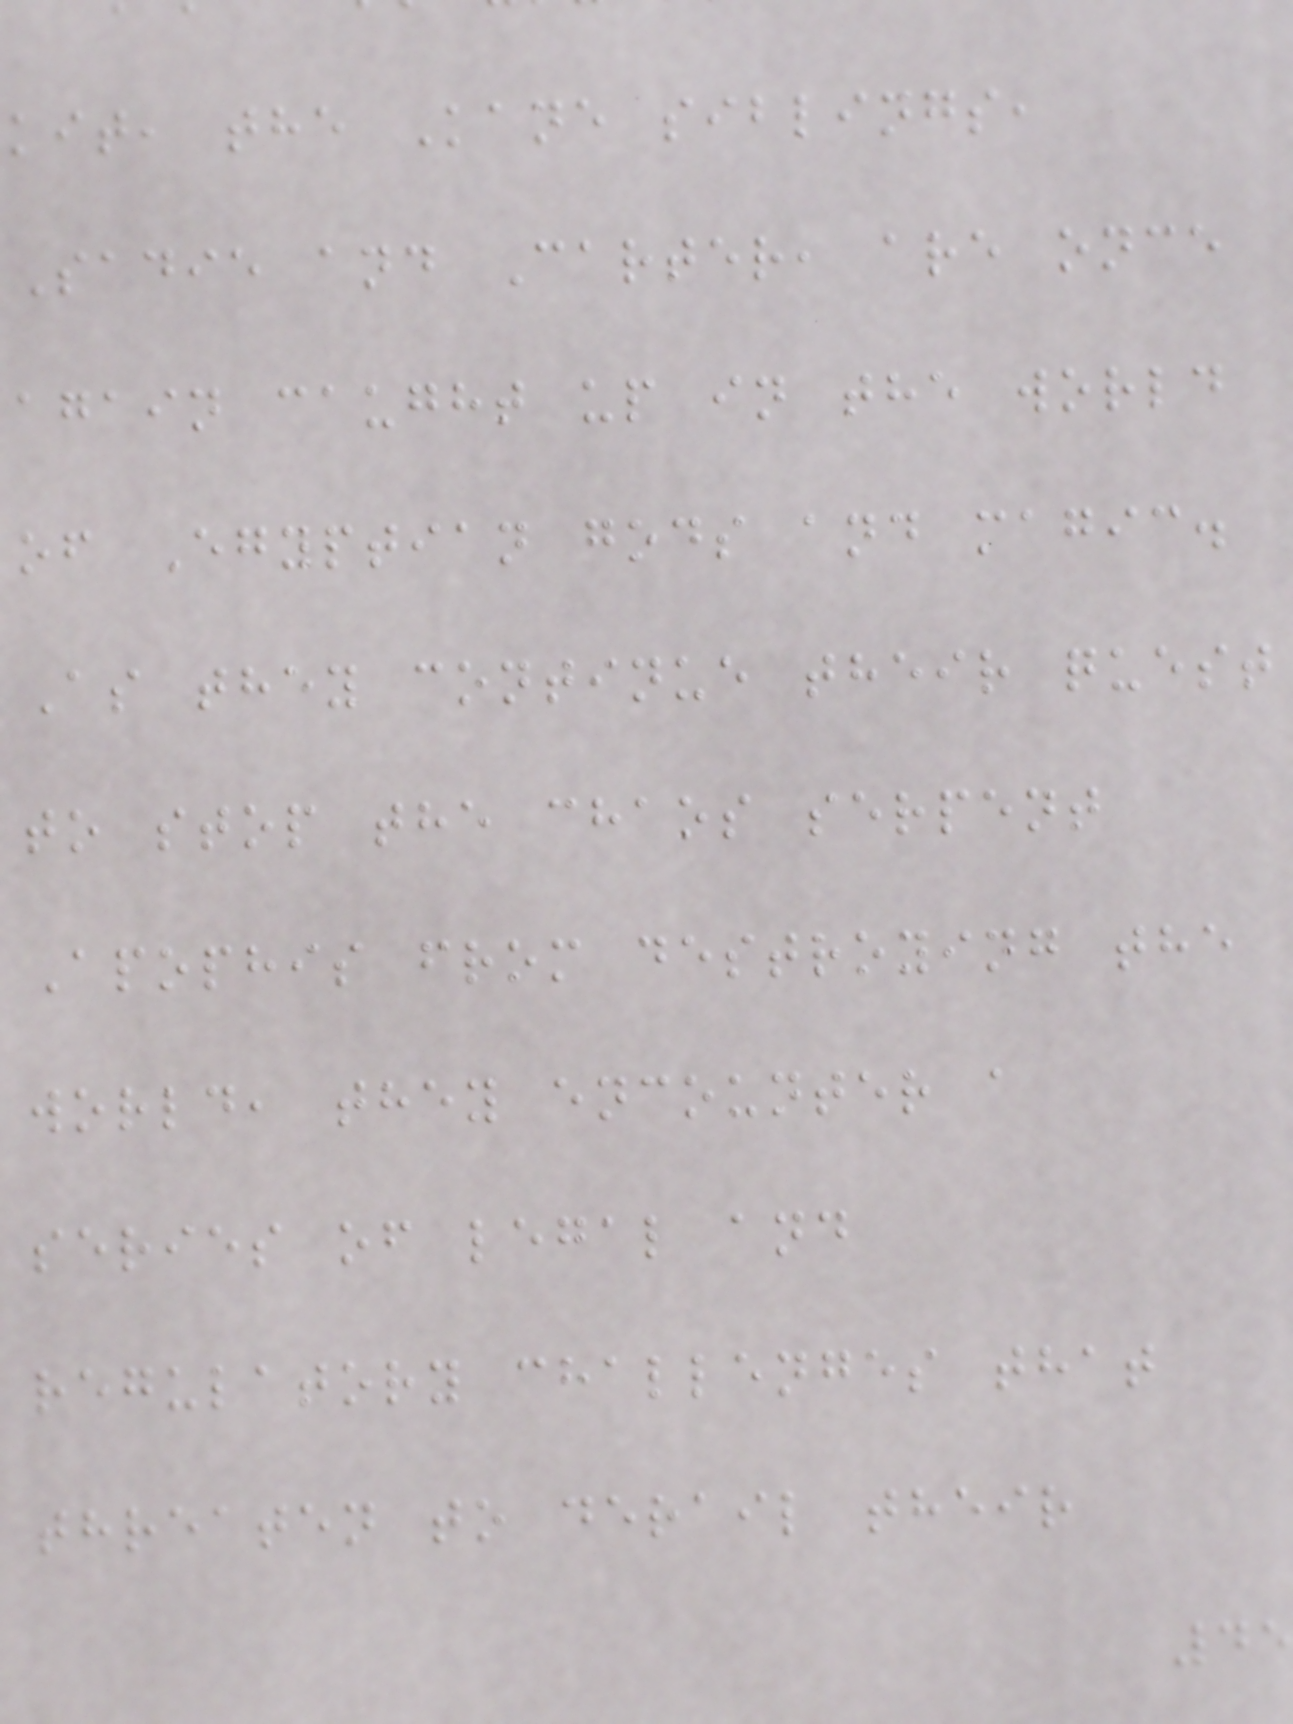kit, the Kane siblings,
Sadie and Carter, are once
again caught up in the world
of Egyptian gods and magic.
As they continue their quest
to stop the chaos serpent
Apophis from destroying the
world, they encounter a
series of legal and
regulatory challenges that
threaten to derail their
45
